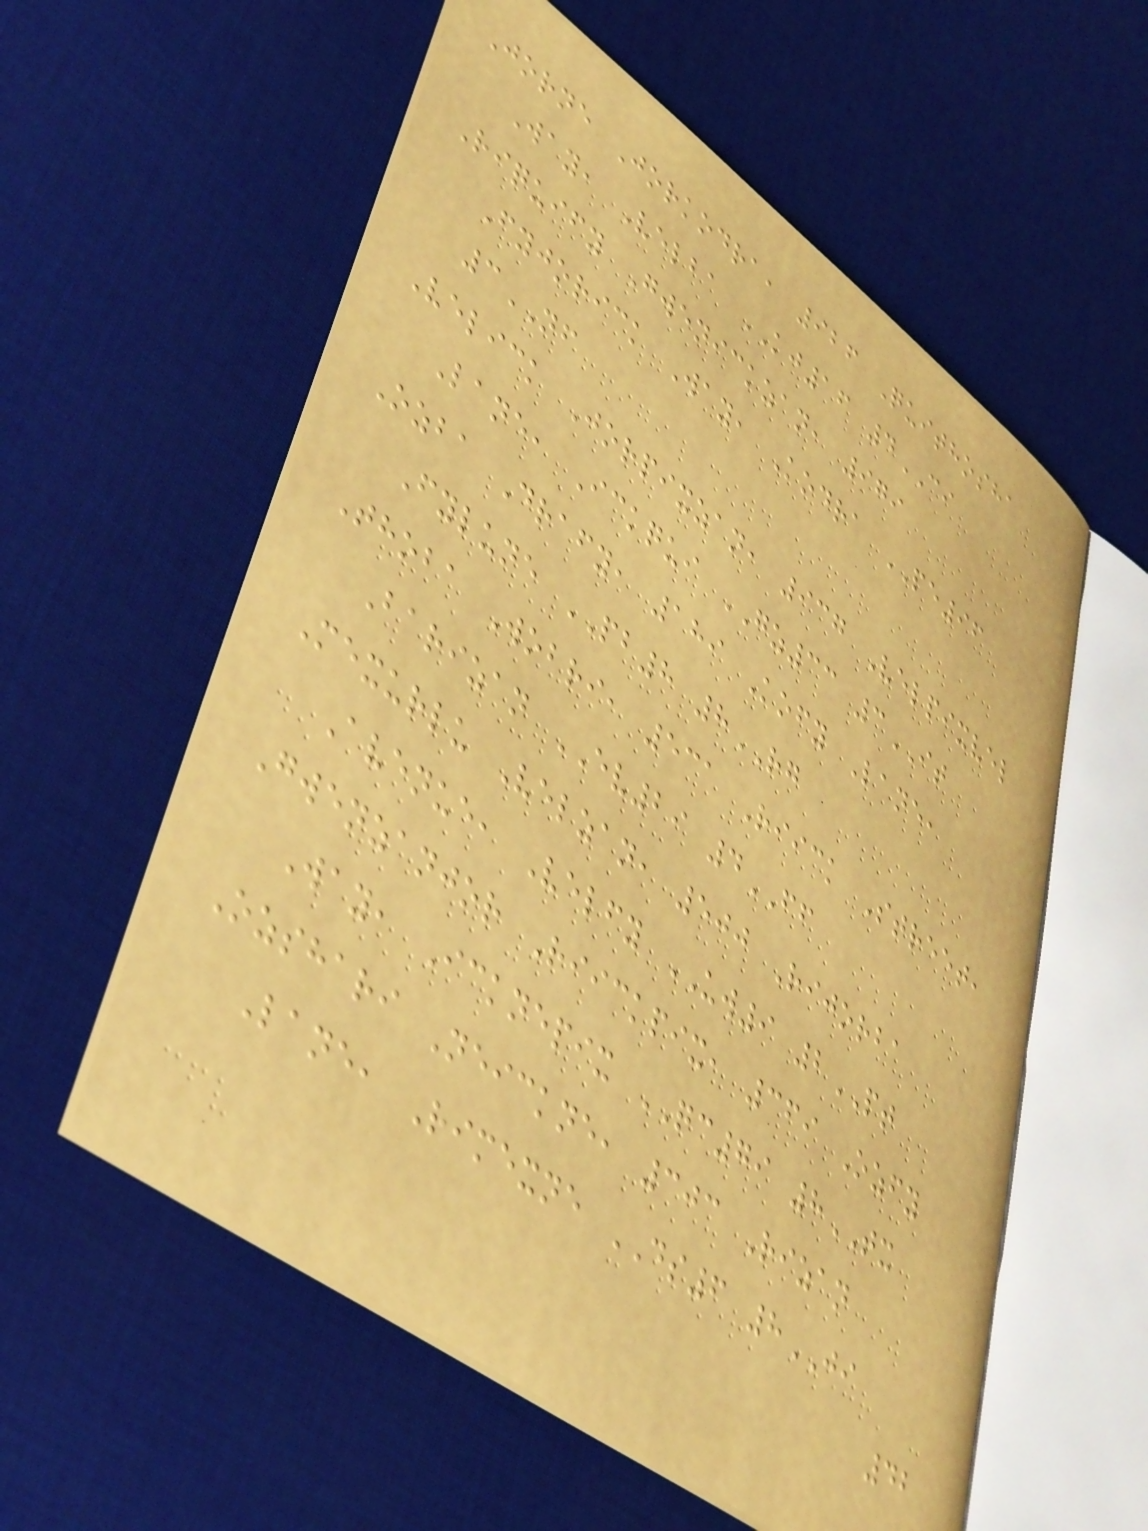Jorne Jorkodra, 926 Quithosha
Way, Velba KJ16 4CI
Riquify Gwenickzan, 979
Fyjorick Way, Kodra PE96
3NF
Velick Jorpixzan, 937 Velpixvel
Lane, Ickqui GZ33 3IT
Ozba Drafy, 189 Kofy Lane,
Fylune PB8 8RG
Thoba Wobri, 531 Riick Street,
Barizan EV29 4FF
Mexurlu Velzan, 500 Rijorba
Avenue, Velfy UW9 2PT
Gwenzanjor Riickpix, 369 Ozfy
Way, Icknepix QC79 8TX
Ozshari Neickne, 303 Rizan
Lane, Rimexne DS6 8JI
42
